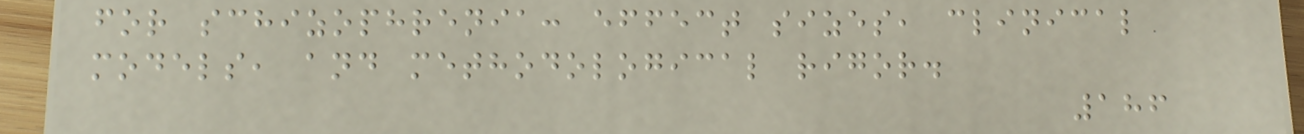for schizophrenia: effect sizes, clinical
models, and methodological rigor.
186
